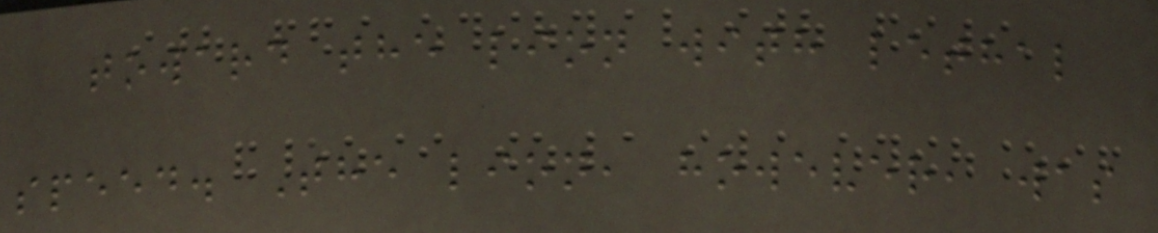toward the lion with lethal
speed. The lion, however, was
